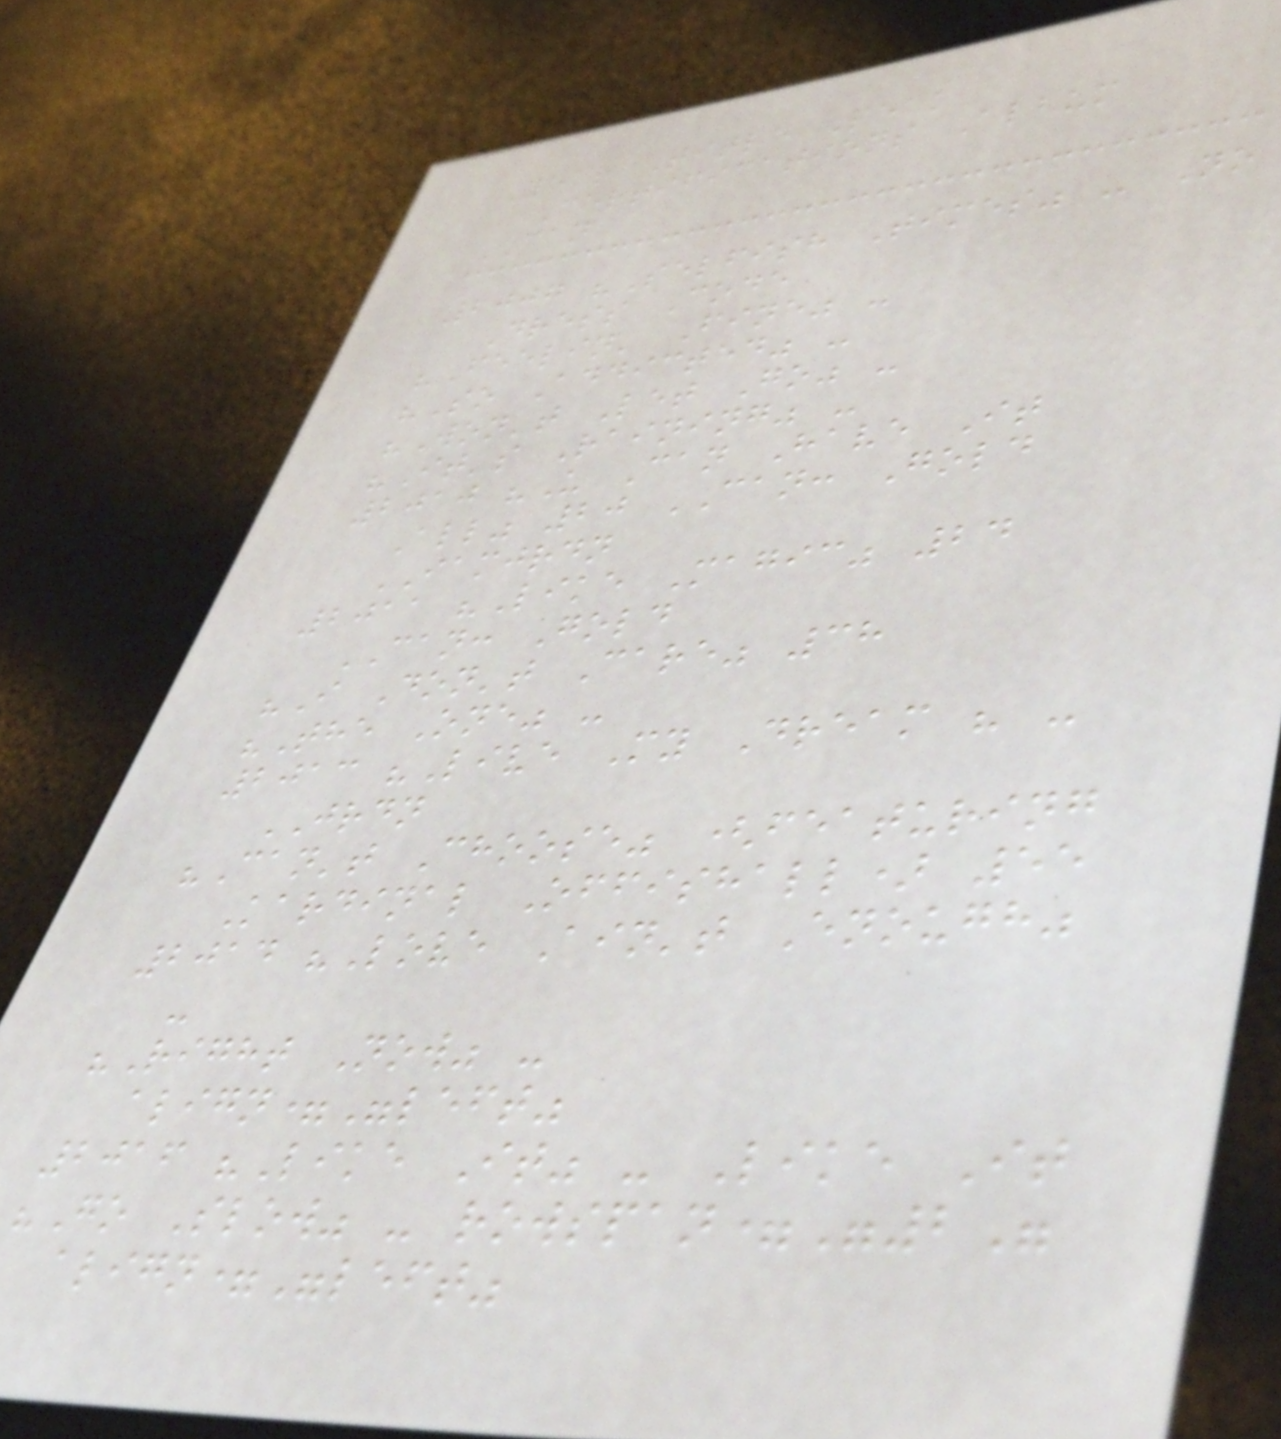Year Title Peak
Certifications Album
CAN
2007 "Selfish Times" - No
Dress Code
"Feelin' Fine" -
"So Addicted" -
"Won't Let Go" -
"It's Raining" -
2010 "U Can Have It
All" 20 CAN: Gold
IAMJRDN
2011 "Like Magic" 24
CAN: Gold
"I Don't Care" 38
"The One" -
2013 "Live My Dream " -
JRDN
"Can't Choose" (featuring
Kardinal Offishall) 55
2014 "Love Ain't Enough"
-
"Right Now" -
align="left"
2016 "Like It" - Like It
"Go Slow" - rowspan="2"
align="left"
